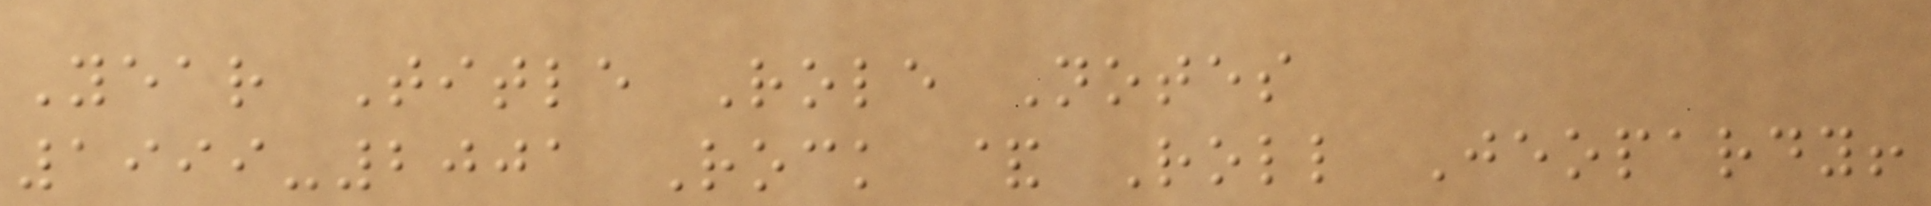Year Title Role Notes
1999-2001 Rock & Roll Jeopardy!
